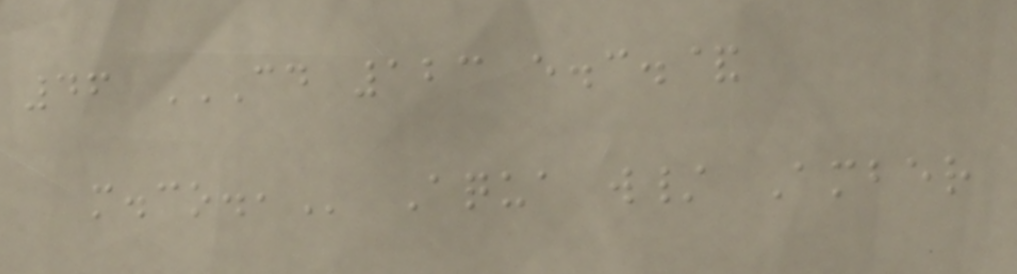46 CD 123 E.C.&
M.CO., Aqua w/ Amber
